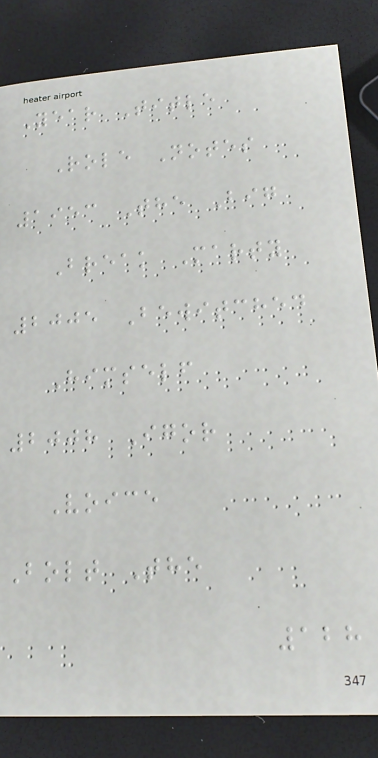Year Title
Role Notes
1953 The Big
Break Marty
2005 Bewitched
Himself
2008 Igor
Voice
Bolt The
128
